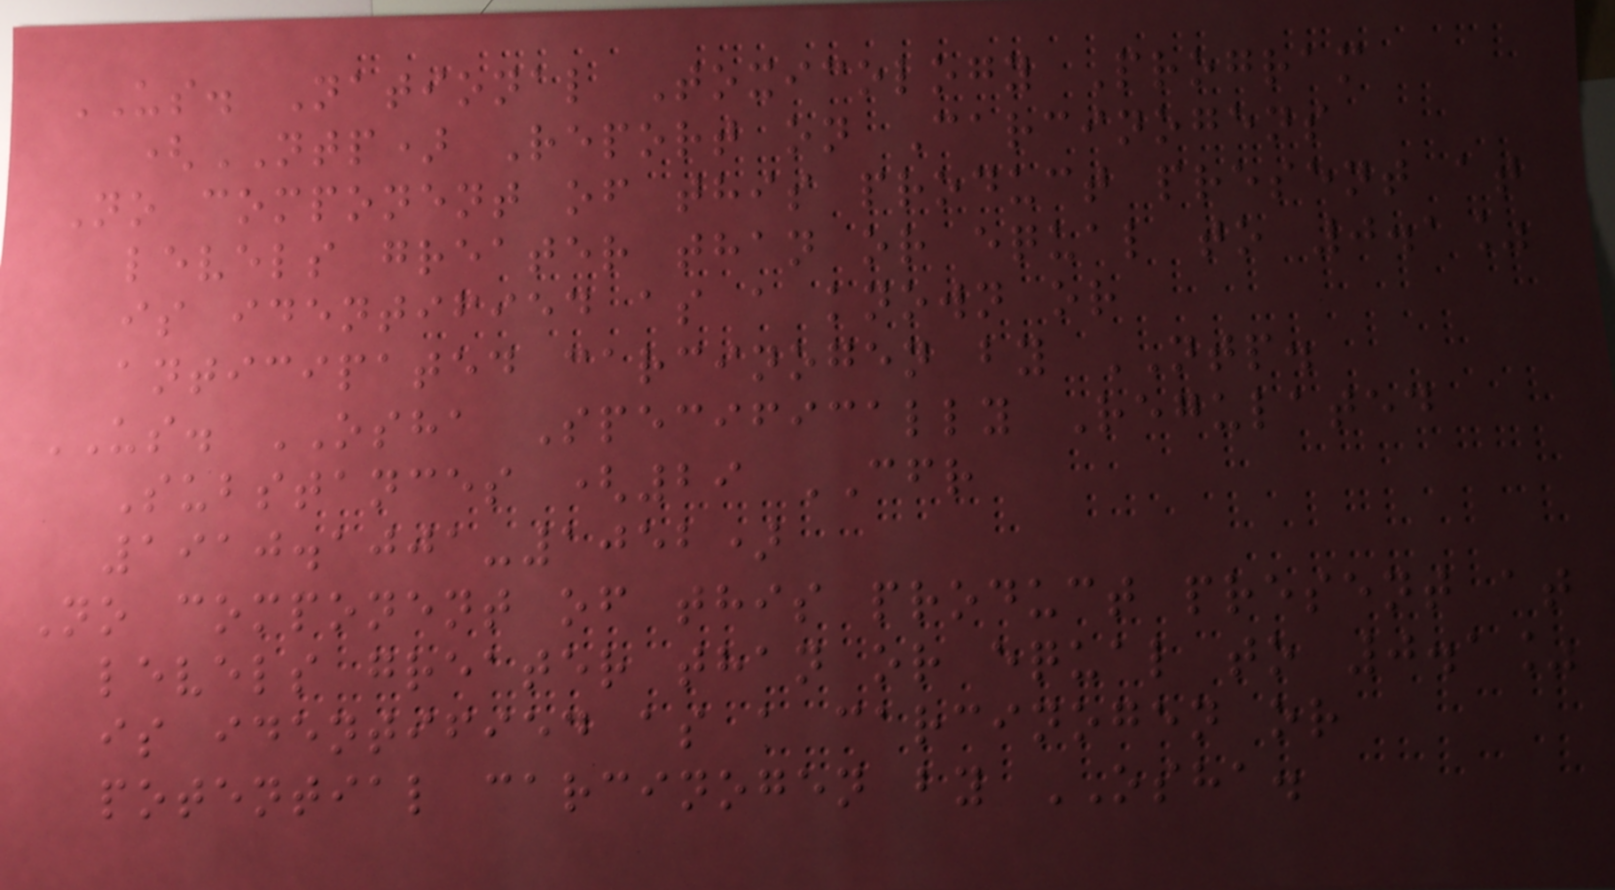US. National Toxicology Program
(NTP) Report on Carcinogens
No component of this product present at
levels greater than or equal to 0.1%
is identified as a known or
anticipated carcinogen by NTP.
US. OSHA Specifically Regulated
Substances (29 CFR
1910.1001-1052)
No component of this product present at
levels greater than or equal to 0.1%
is identified as a carcinogen or
potential carcinogen by OSHA.
